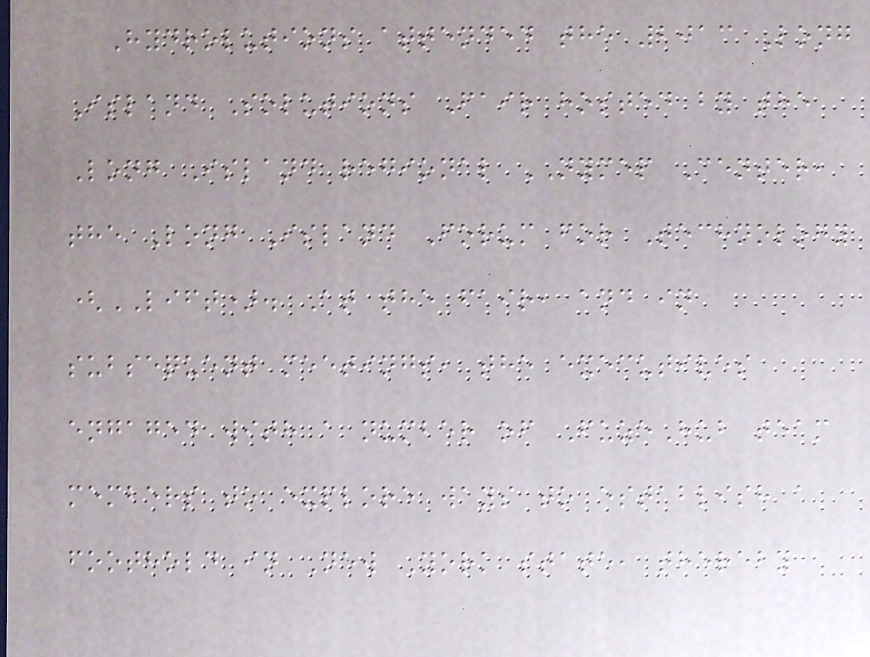Hydrolutions attended the 2013 Long
Island Solutions Fair hosted by the
Long Island regional NYMEP Center,
the Long Island Forum for Technology
(LIFT). At the fair, and in
subsequent meetings, the executives
engaged with a number of FuzeHub team
members to explore ways to establish a
foothold in New York state, thereby
